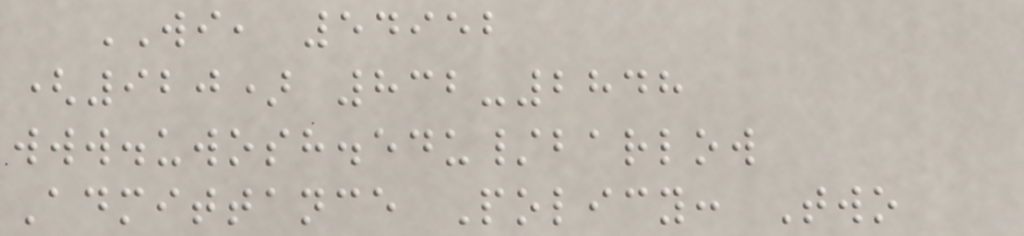WI, 54952
(920) 832-2848
www.uwosh.edu/barlow
Admittance Policy: Two
